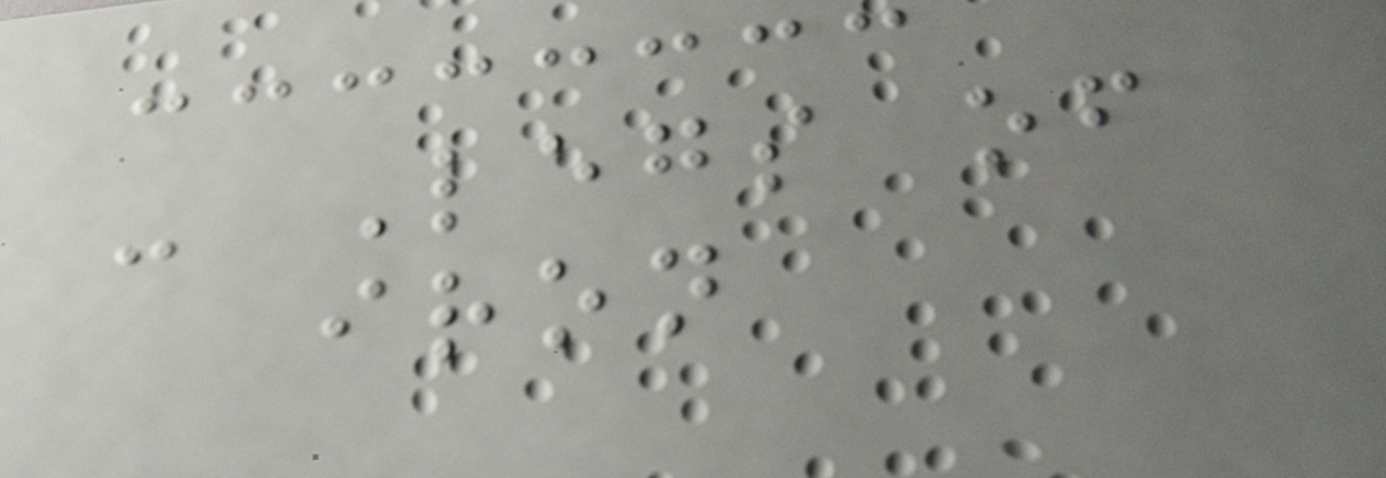- Legs of
iron
